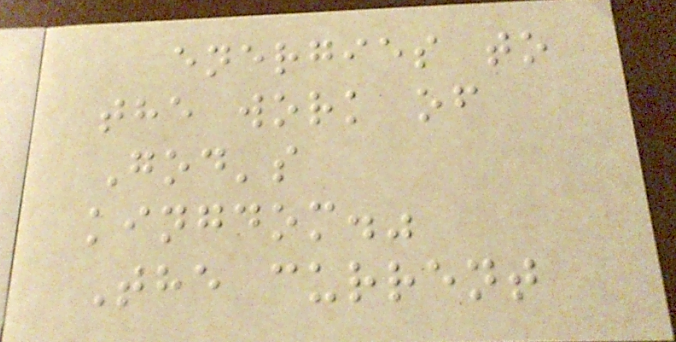energies to
the work of
God's
kingdom."
The current
